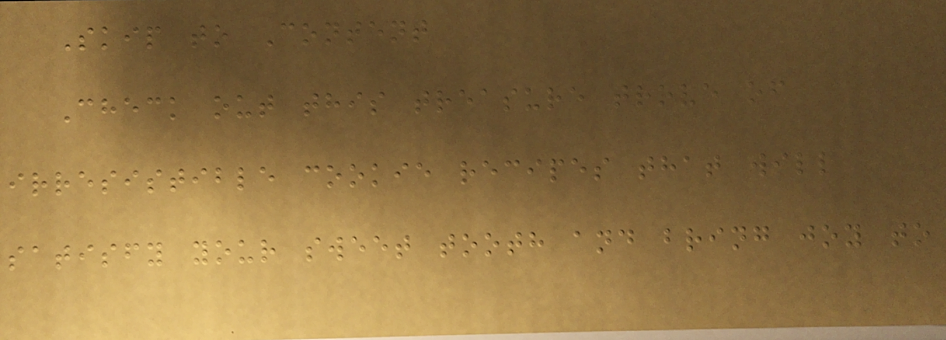Skip to Content
Check out this treasure trove of
irresistible cookie recipes that will
satisfy your sweet tooth and bring joy to
